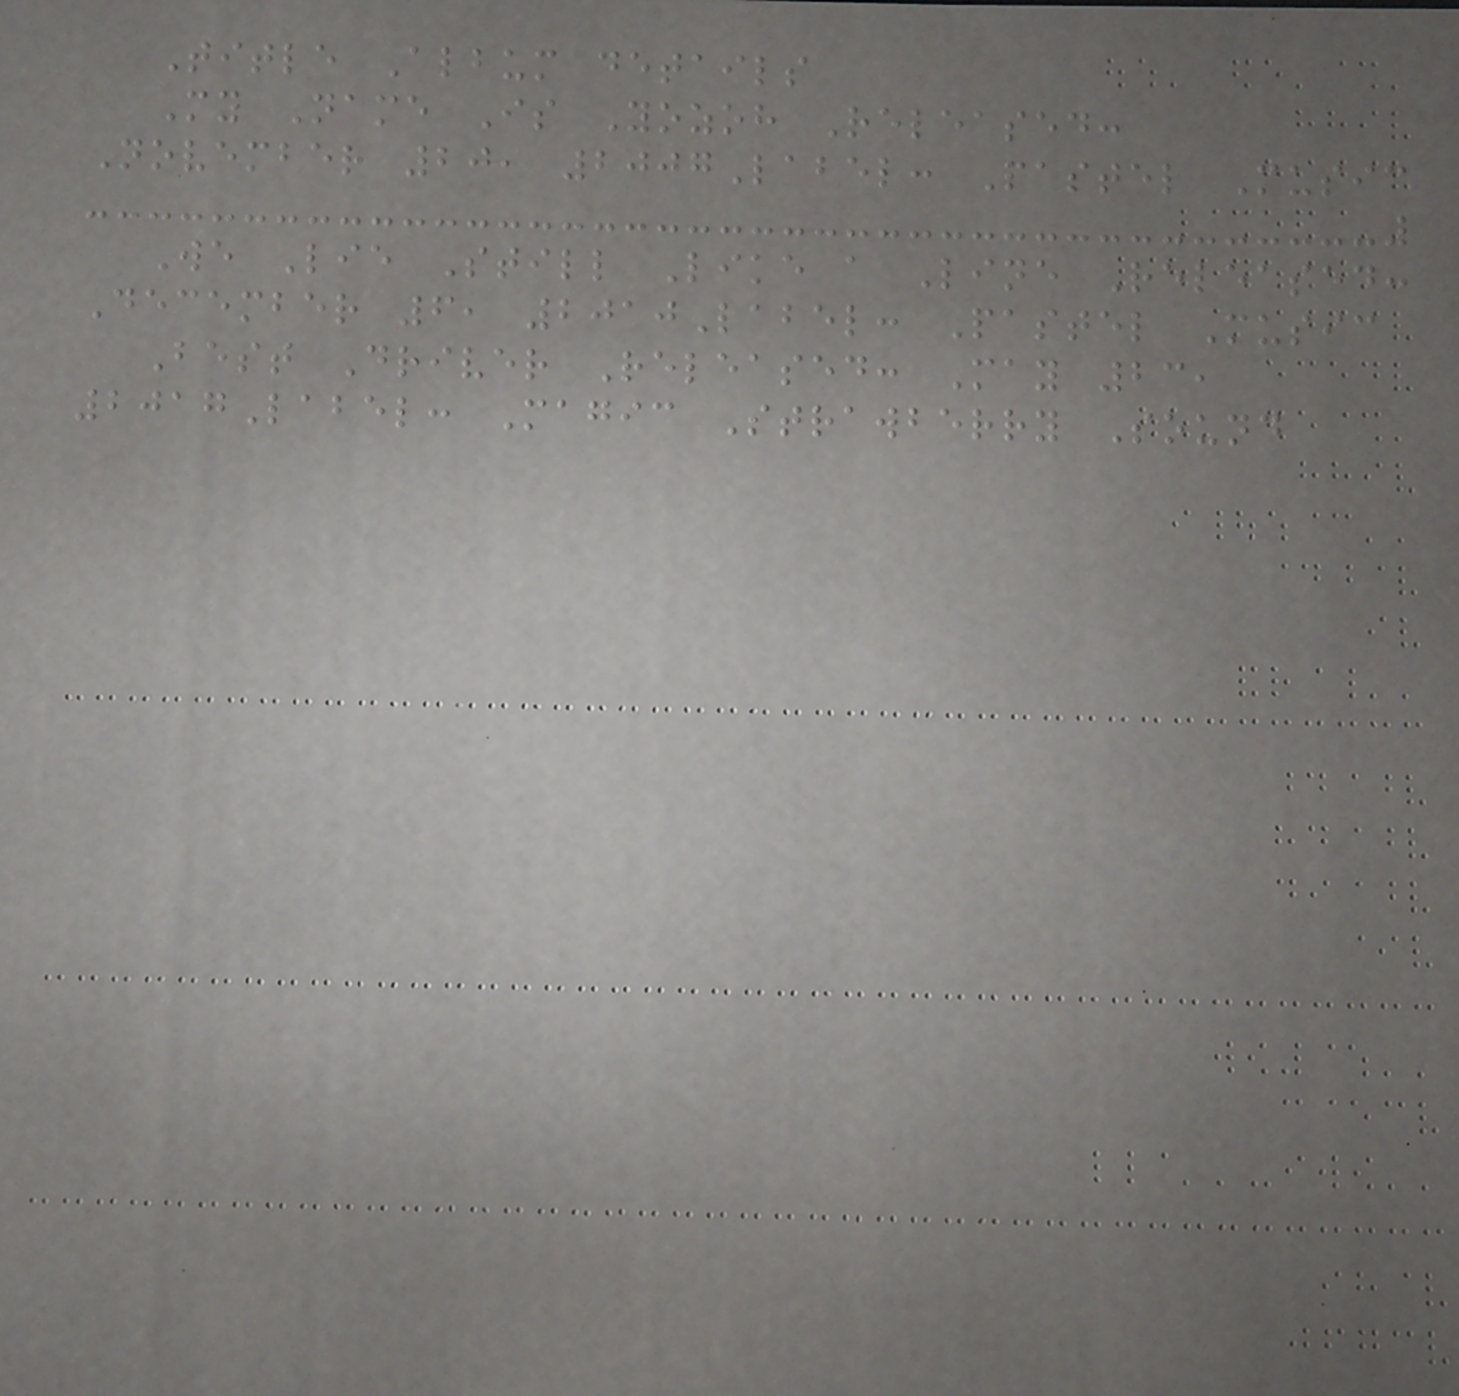Title Album details
My Name Is Yozoh Released:
November 20, 2007Label: Pastel Music
We Lie Still Like a Line Released:
December 6, 2010Label: Pastel Music
Best Driver Released: May 23,
2017Label: Magic Strawberry Sound
